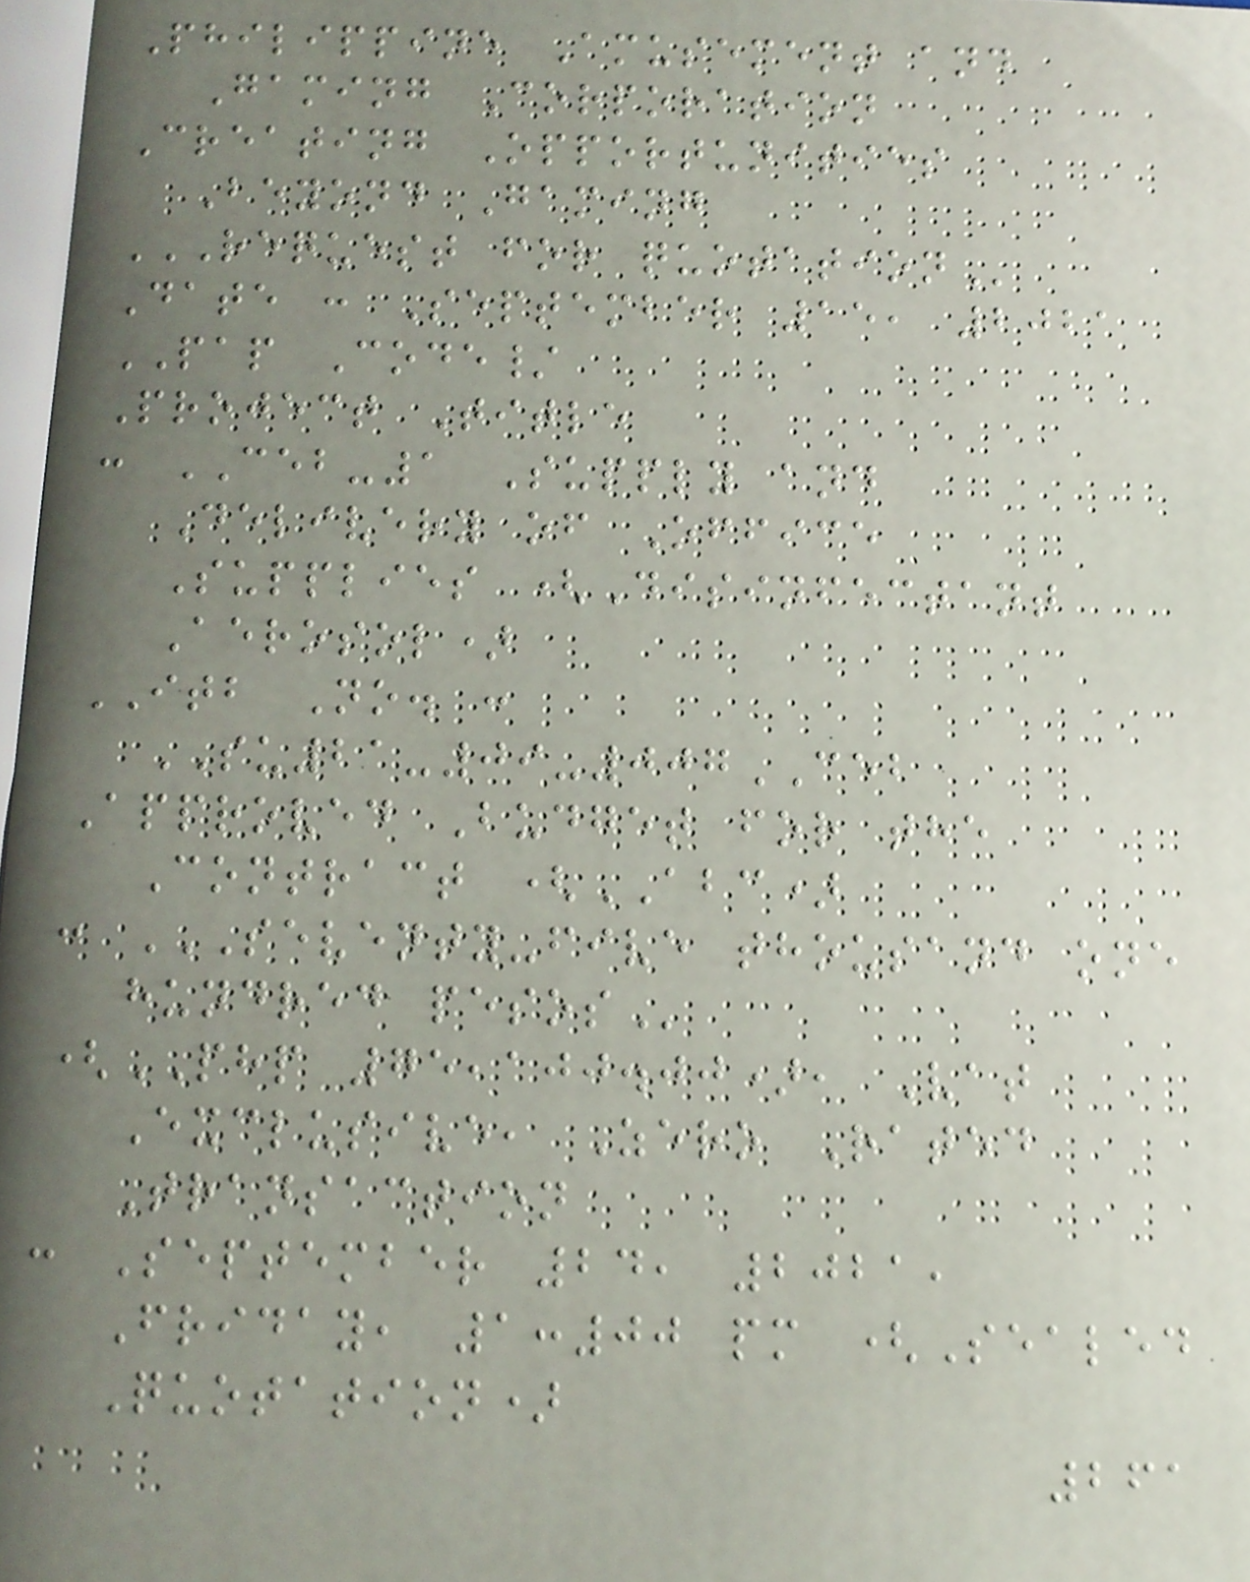Philippine Amusement and
Gaming Corporation
Creating Opportunities
Beyond Gaming
REQUEST FOR QUOTATION
Date : September 15, 2021
PAP Code/
Project Title
: CEB-1 Supply and
Delivery of Office
Supplies (Disinfectant
Aerosol)
ITB No. :
SU21-09-007CEB
Approved Budget for the
Contract (ABC)
: SEVENTY-FIVE THOUSAND ONE
HUNDRED PESOS
(PHP 75,100.00), Vat
Exclusive, Zero Rated
Transaction
: September 24, 2021,
Friday, 1:00 pm (Sealed
Quotation)
261
